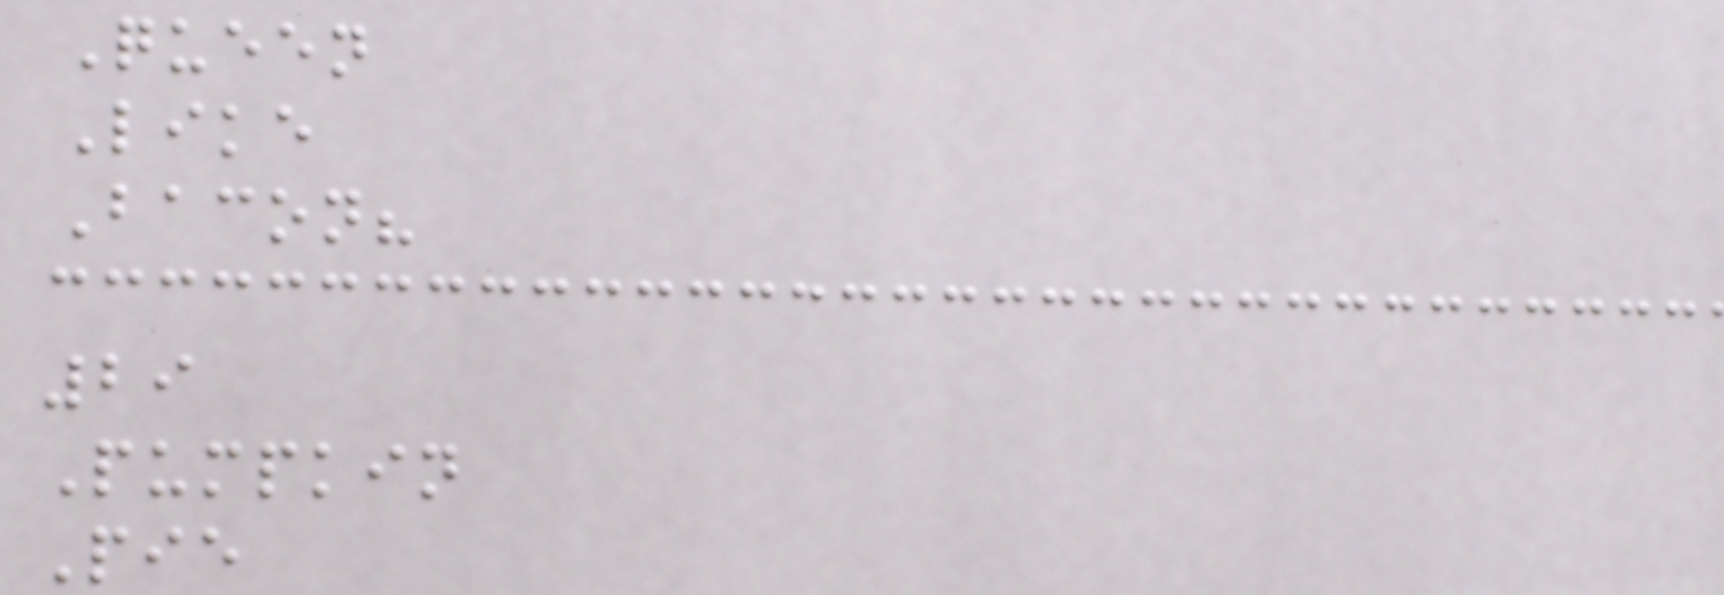Queen
Like
Bacon?
29
Pumpkin
Pie
